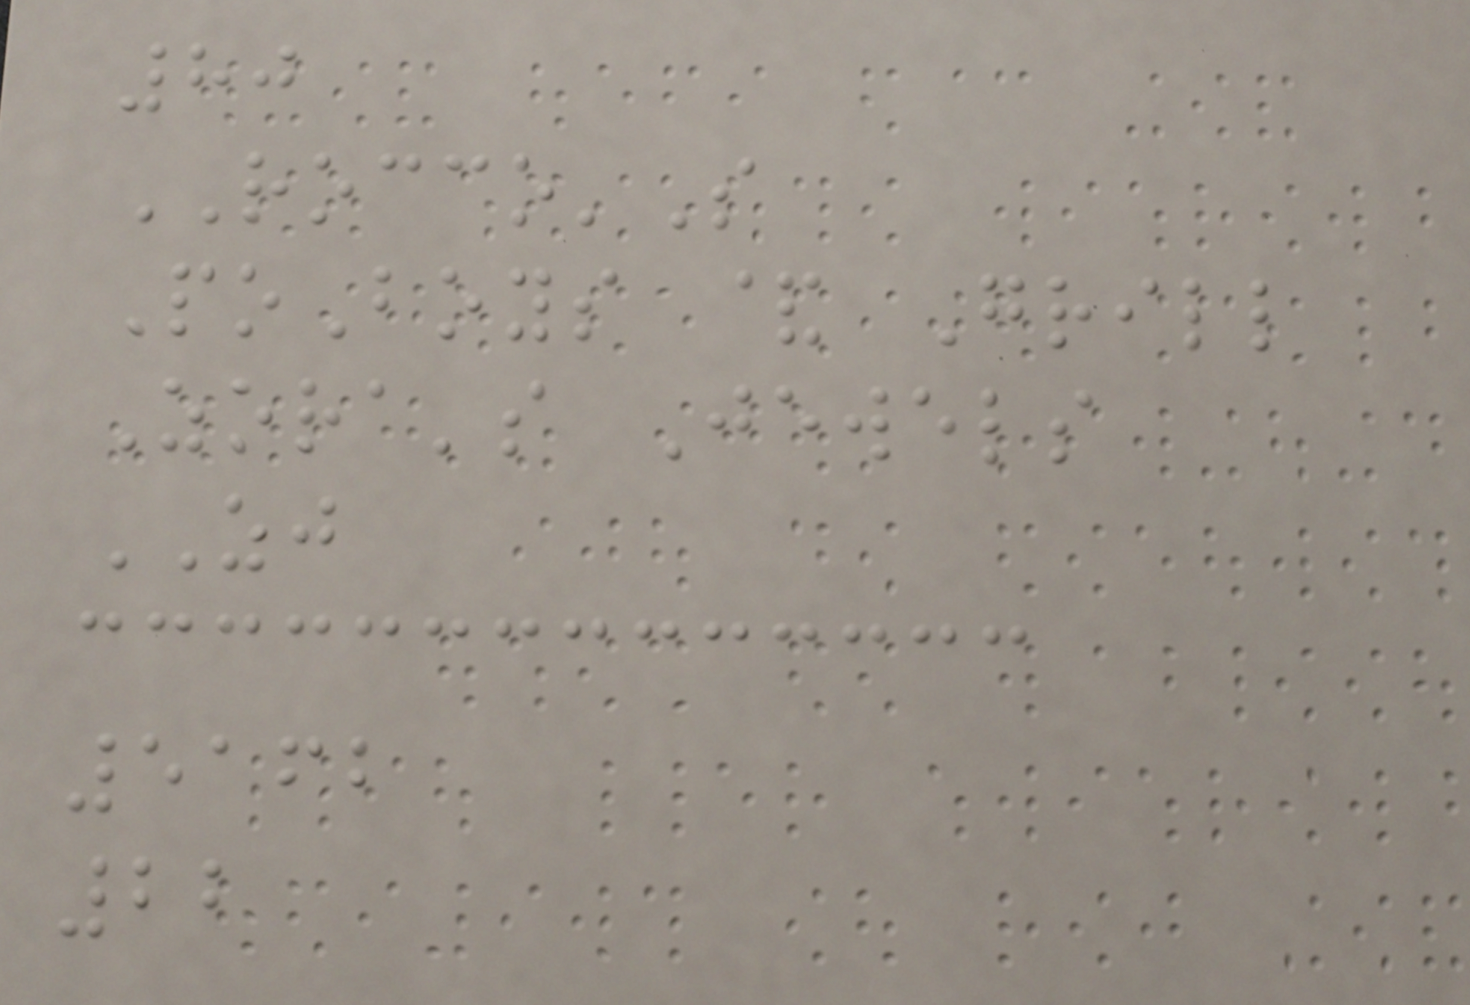80
ROCCO'S
PoBoys & Grill
Zora's Jewels
ZJ
5162
22
